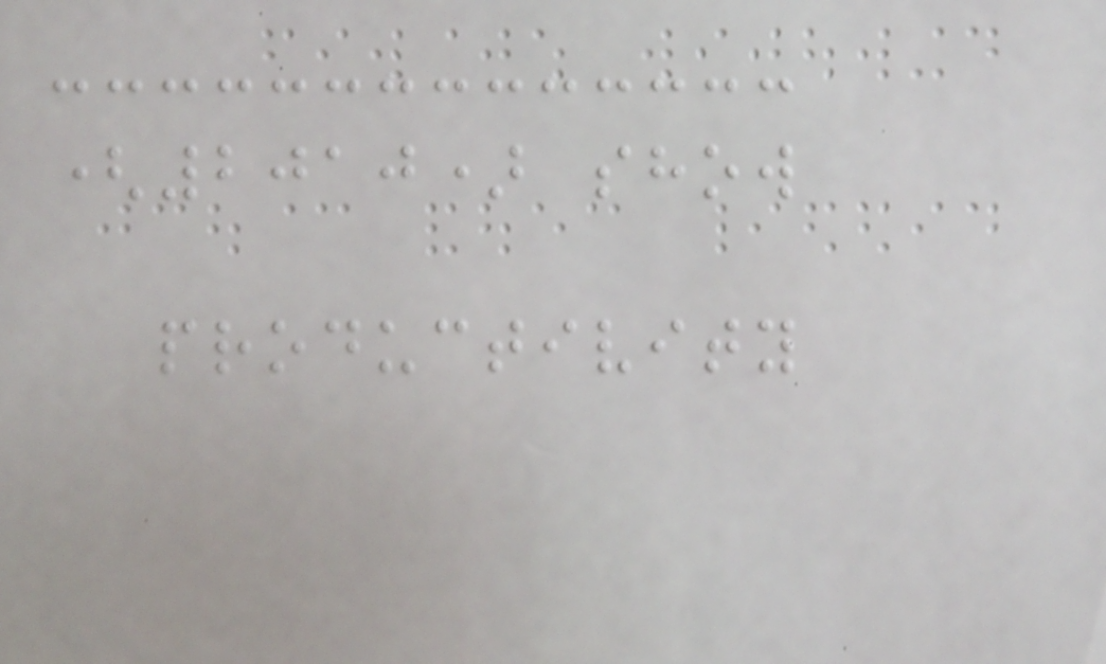(2010) show
productivity
